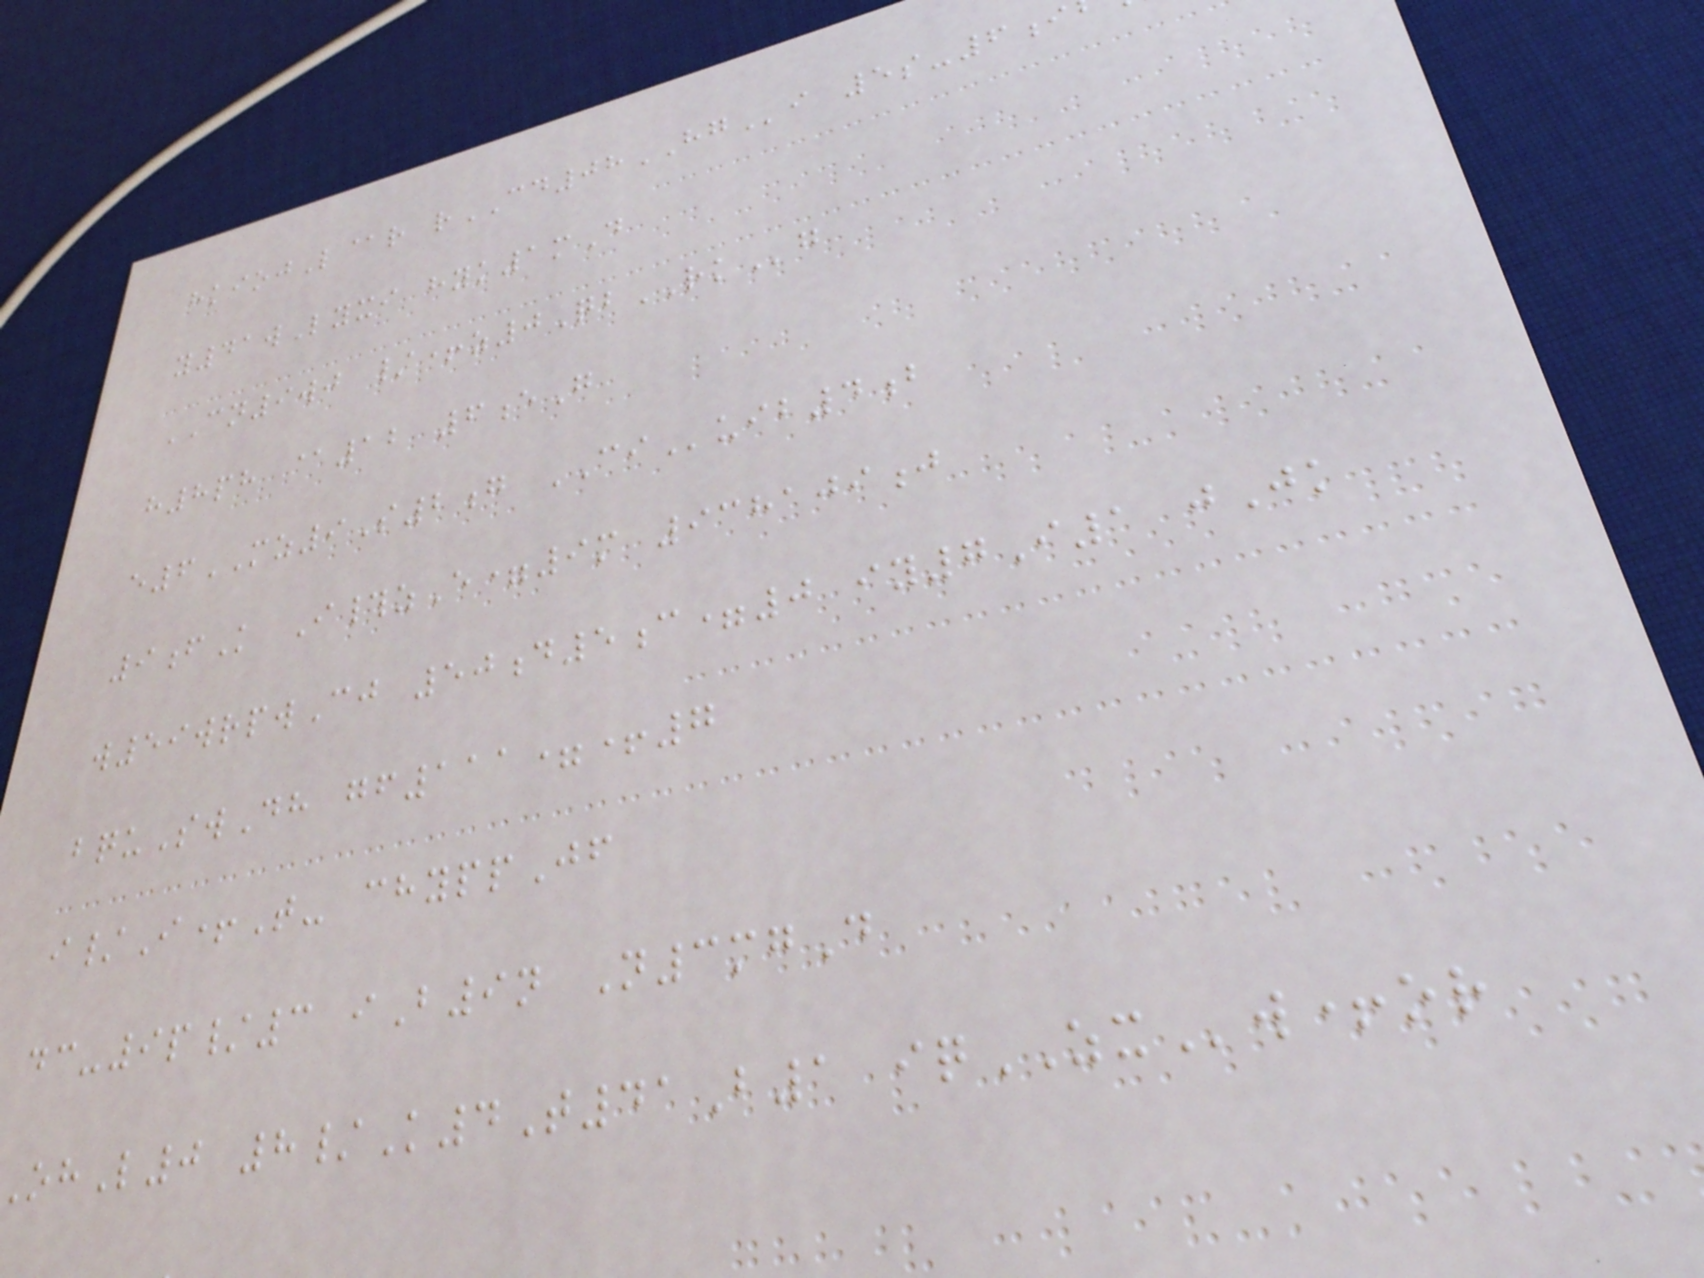hkiojL@r rCD08HGi 5s-6i
y41wLyxi hyk1mD
CN9wj /+z0QbRKg
h8ph @12 6eG
e6MZ9S2g CIuib4b
9fK I#zE=9m 938109j
w59wrpwCj 50d5c=0 iy7I1 jJk
bquSwDh gf111=+7
i/I+T- chyppJf
dc-9p/3 iB9n N3mgD
hL0 8/K4T41B1 iqZXw+or
